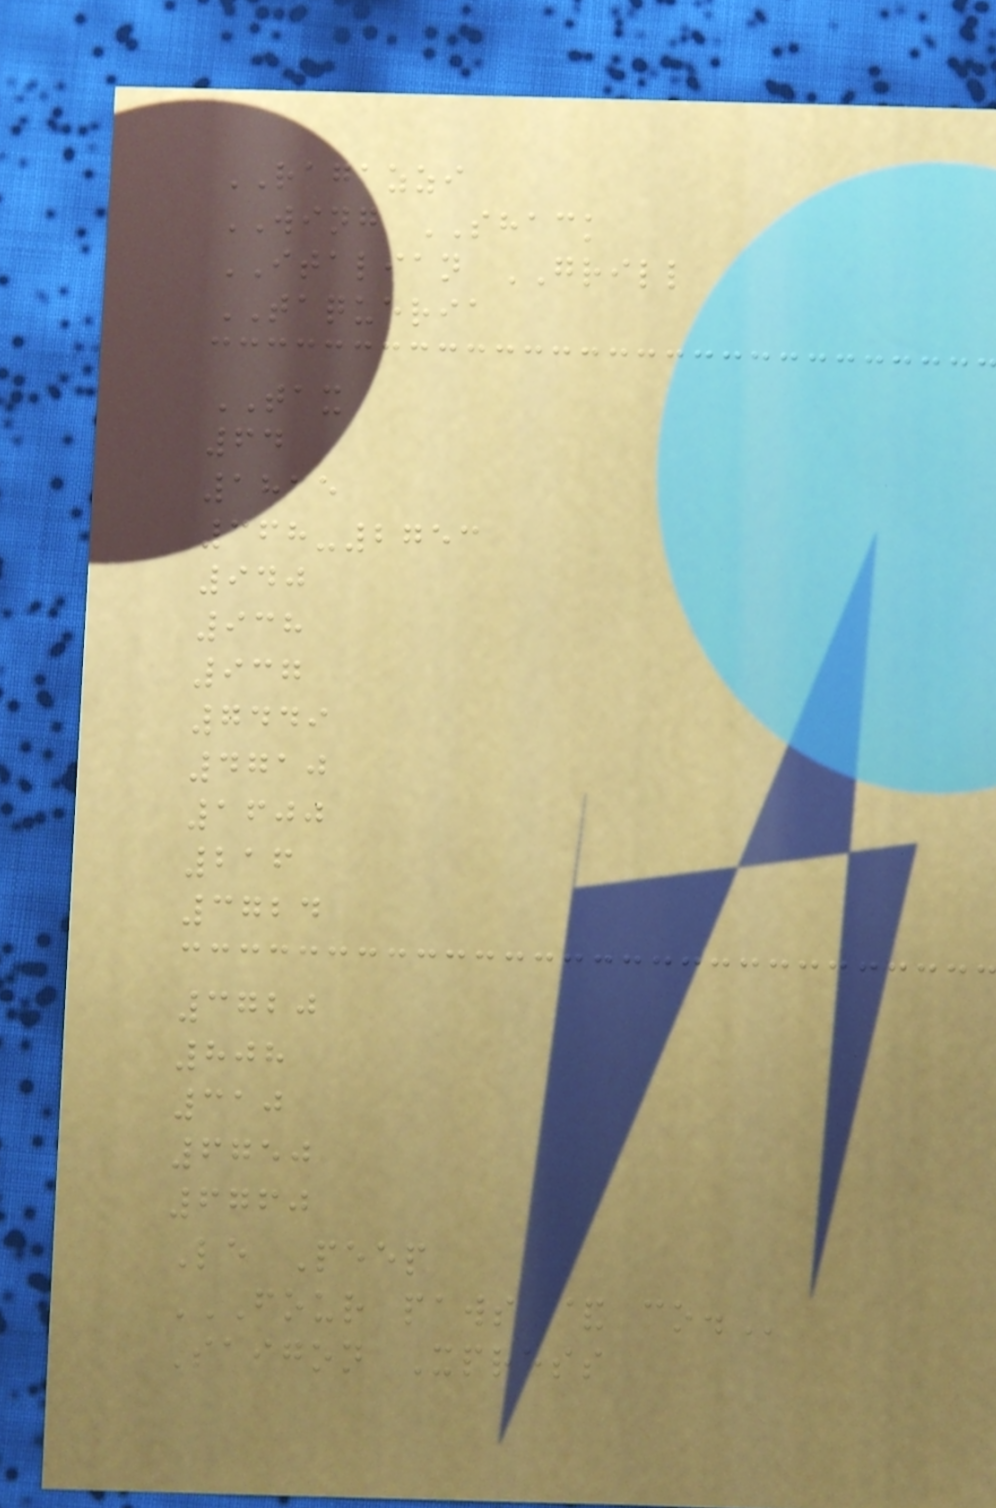RAGAZZI
WING SHACK
ITALIAN GRILL
TAQUERIA
TAX
64
1815
368-2753
940
938
937
7449
4710
1600
216
3724
3720
808
310
6750
6760
Le Peep
FOUR PAWS & CO.
Saigon Xpress
